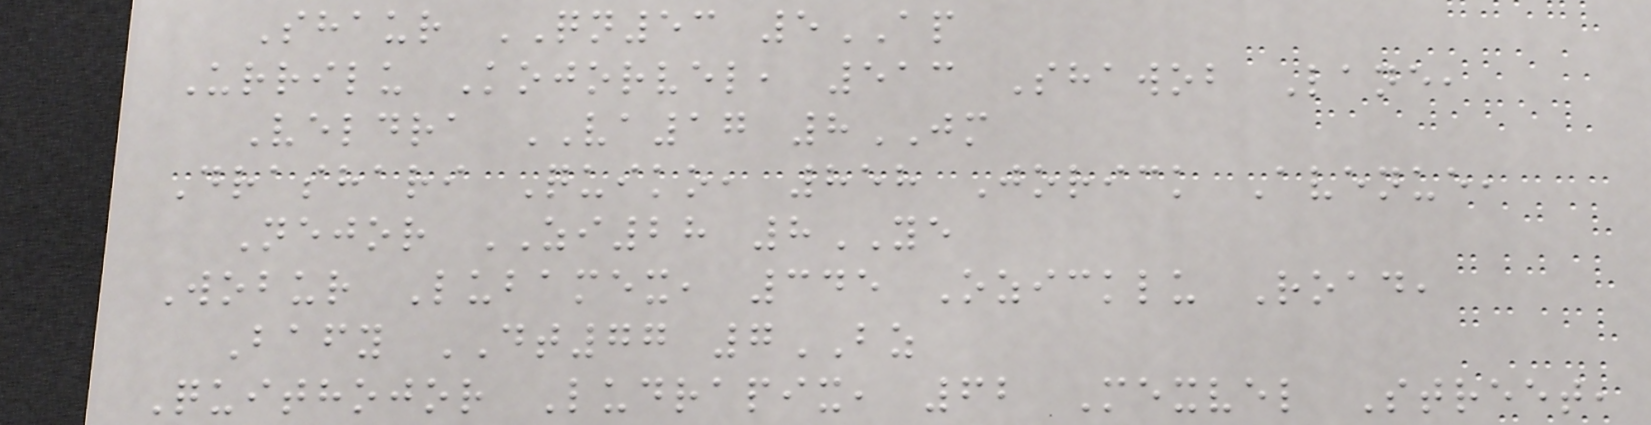Shaur QN53 5AP
Urrilu Kojorvel, 513 Shawob Lane,
Veldra VA17 8JM
Drashari Quiko, 858 Jorick Avenue,
Nejor ZI28 8YE
Wobur Lubamex, 345 Ozicklu Road,
Bafy DT77 7BZ
Quithojor Ludrapix, 62 Mexvel Street,
